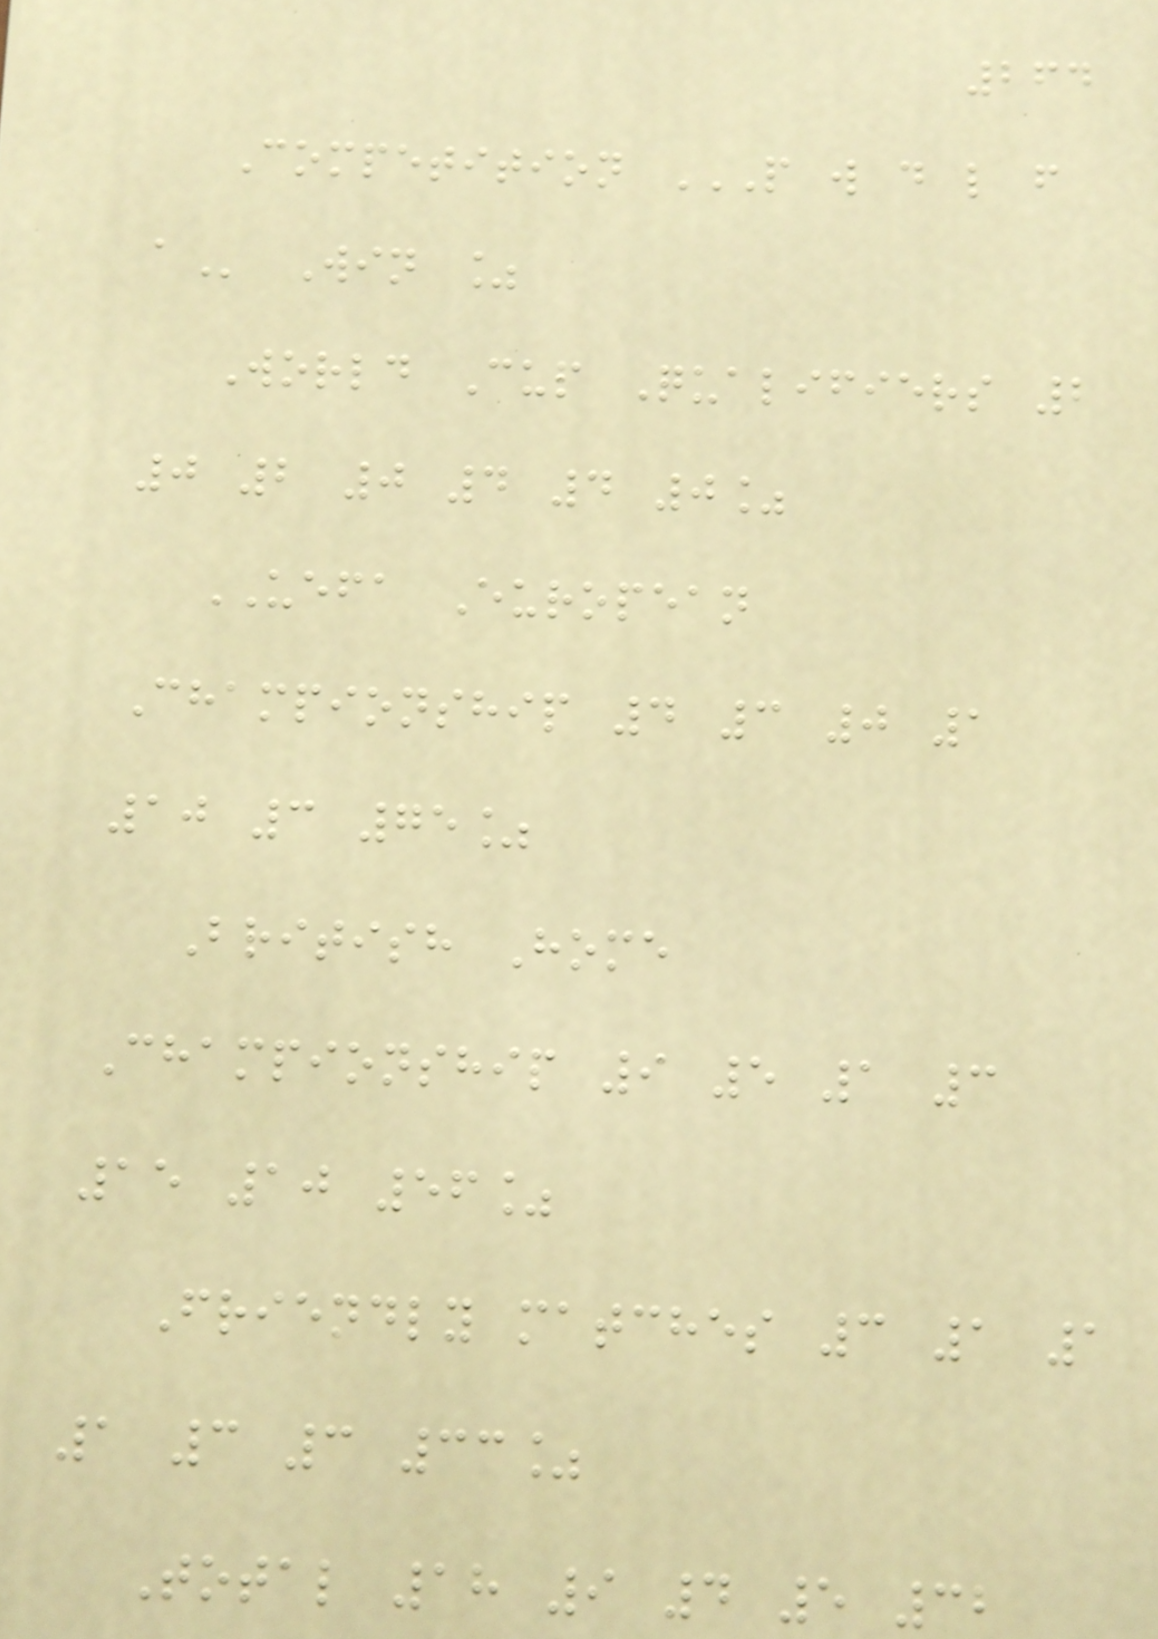264
Competition P W D L F
A Win %
World Cup Qualifiers 2
0 2 0 4 4 0%
UEFA European
Championship 4 3 0 1
10 3 75%
British Home
Championship 9 5 1 3
15 10 56%
Friendly matches 3 1 1
1 3 3 33%
Total 18 9 4 5 32
